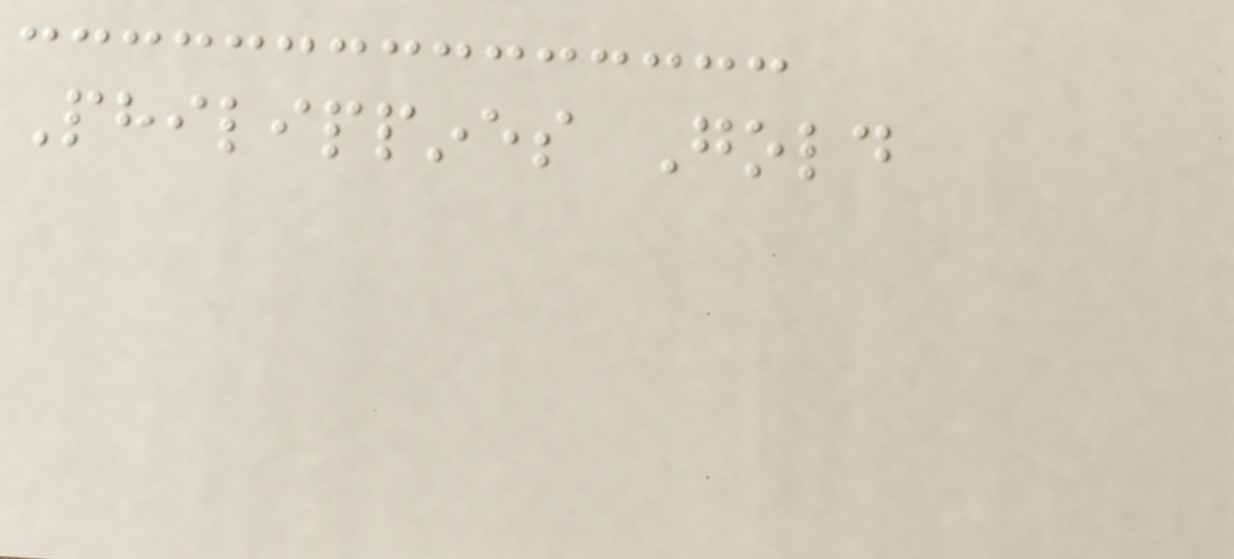Philippines Gold
